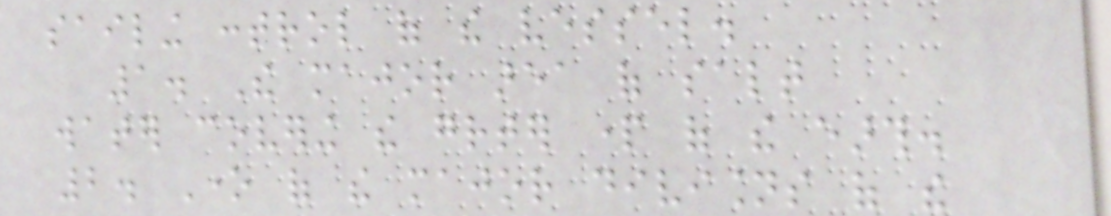sailing control of the vessel.
1. The major area of salt
water covering the greater part of the earth.
2. One of the major divisions of the
